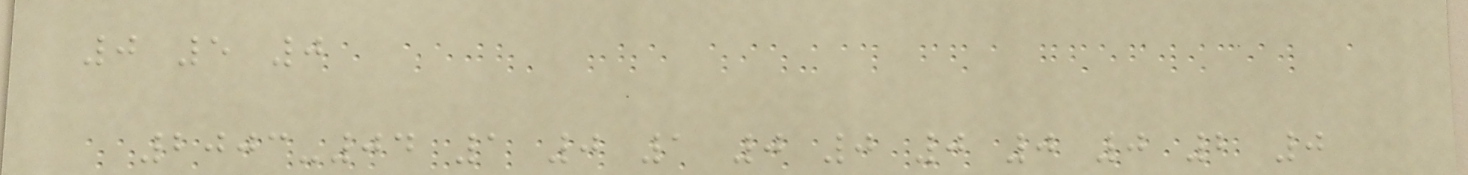0 5 0
2003-04 1 0 1 0 0 0 0 0 2 0
